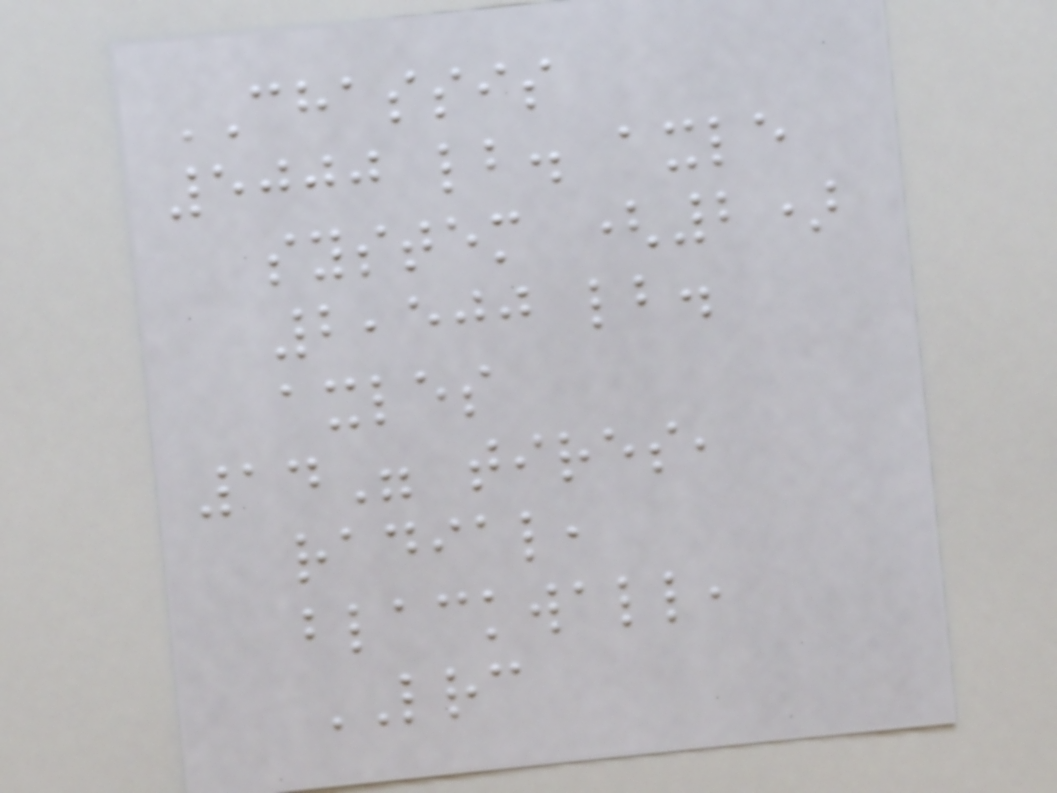CHASSIS
5000 lb. axle
system (2)
2,500 lb.
axles
14" tires,
radial,
blackwall,
LRC
